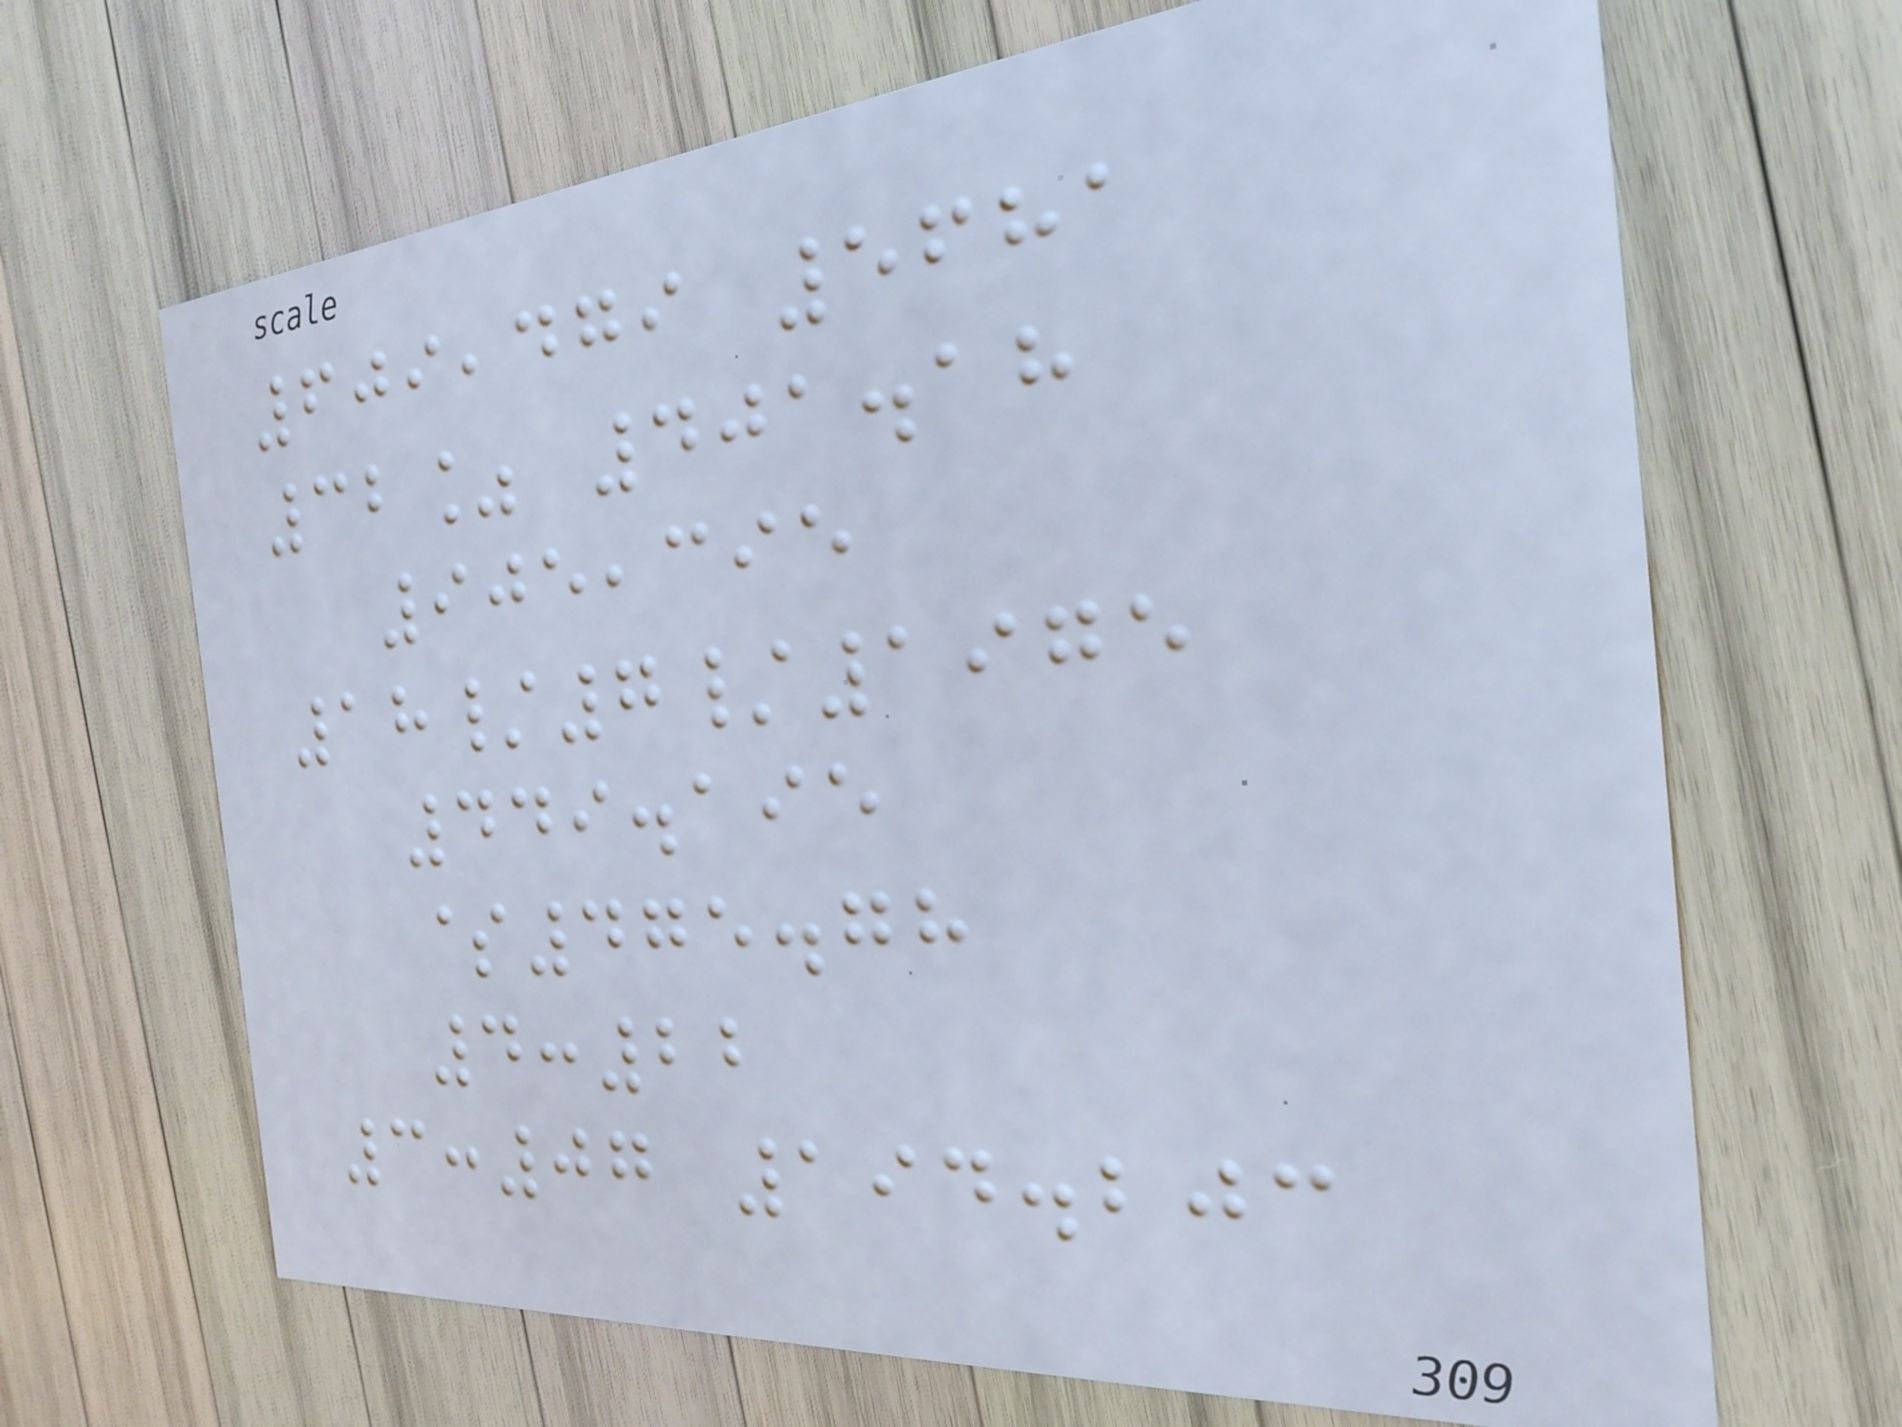609,479 5681
32% 401.18
905,395
18/7/1975
449.195
$475.78
4:22
3:07 194.203
